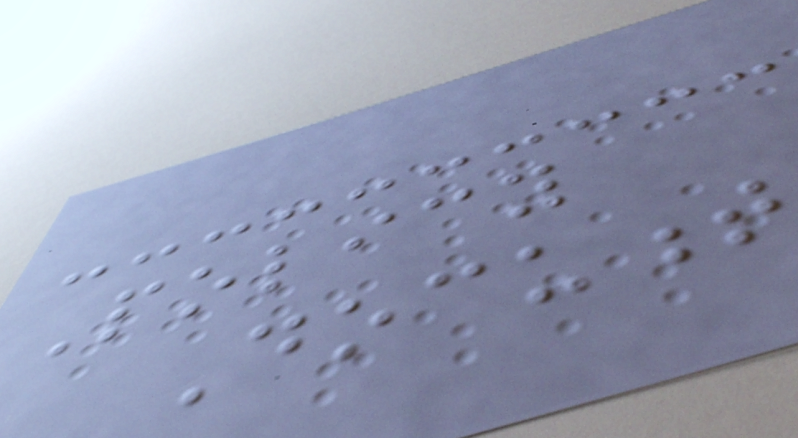Policy
Document
